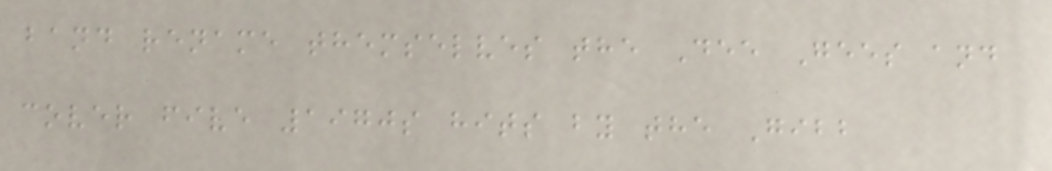band rename themselves the Dee Gees and
cover five 1970s hits by the Gibb
